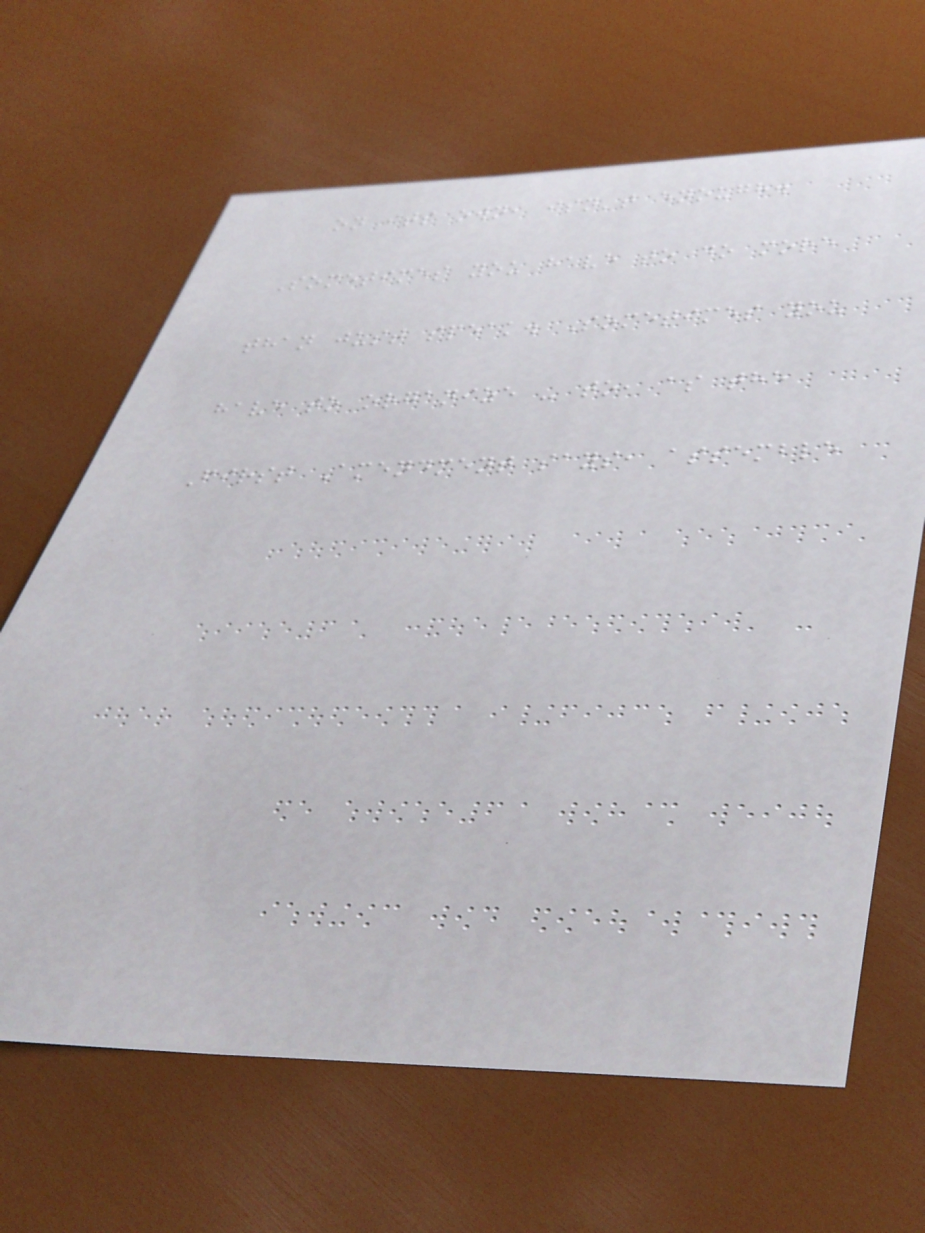on its own, isn't enough.
Sometimes you have to do more
than just speak. Sometimes you
have to organize - to, as the
First Amendment says, assemble
